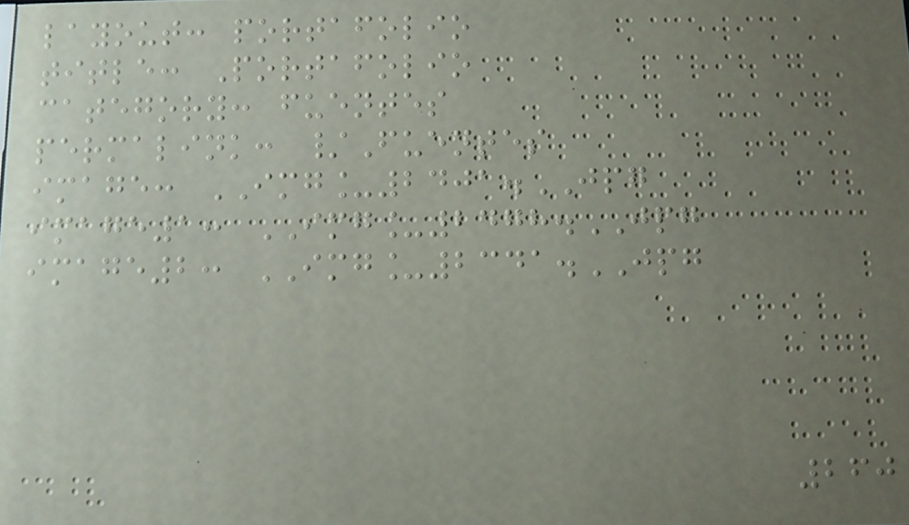layout: portafolio
title: Portafolio
category: fuentes
permalink: /Fuentes
image: IMG_2401.JPG
image1: IMG_2478.JPG
image2: IMG_2341.JPG
260
